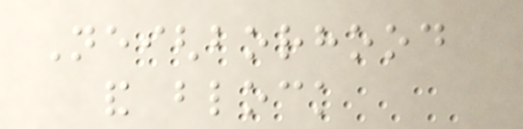Neighborhood
and block
